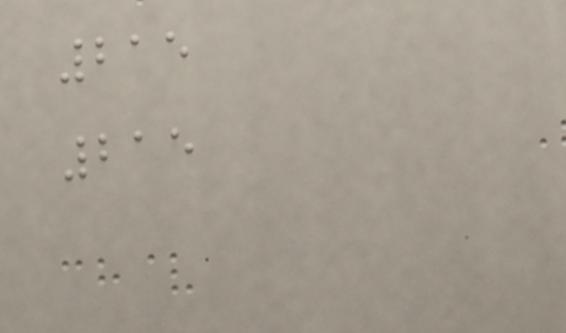215
215
